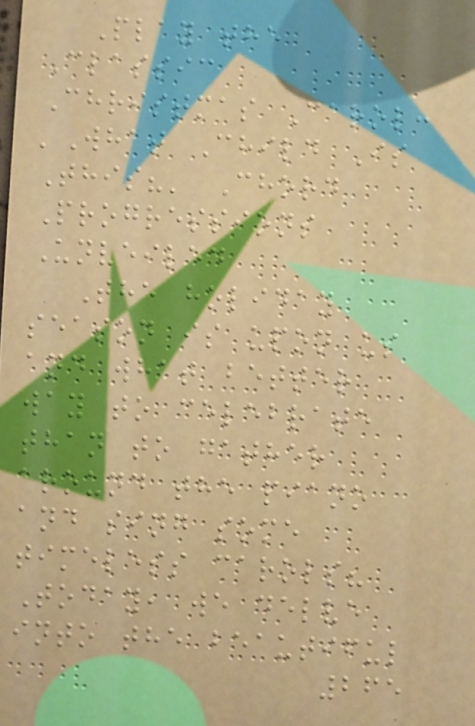Play the
Classic
Christmas Carol:
'What Child Is
This?' Chord
Progressions
Unveiled
The holiday
season is upon us
and what better
way to celebrate
than to gather
around the piano
and sing some
timeless carols?
Today, we delve
into the beautiful
265
